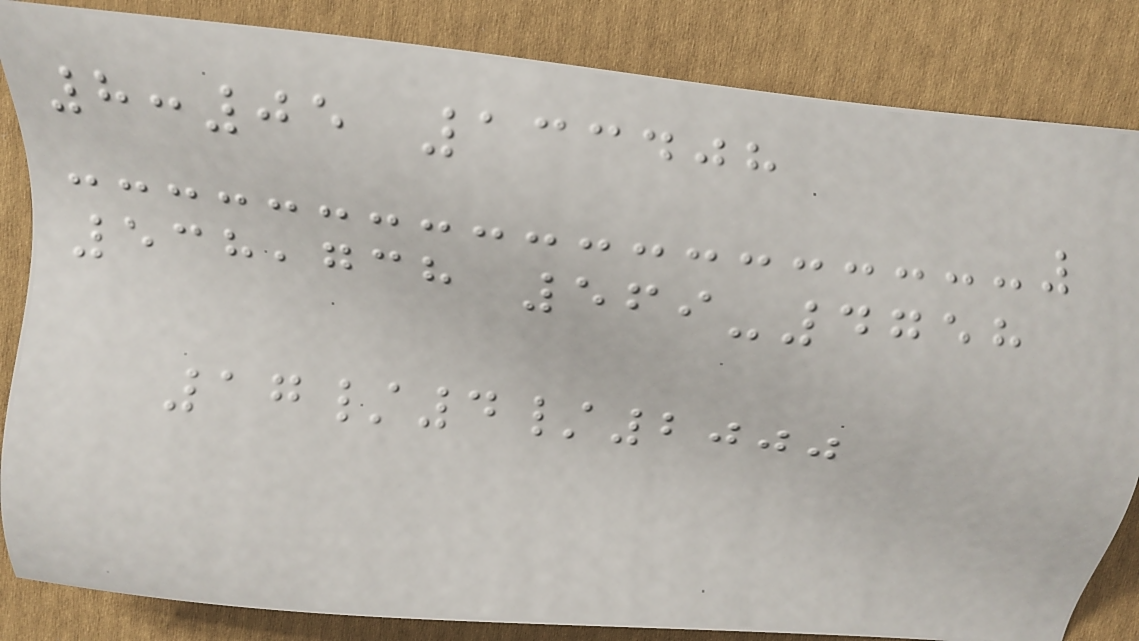8:05 133408
538,738 569-4758
17/4/2000
